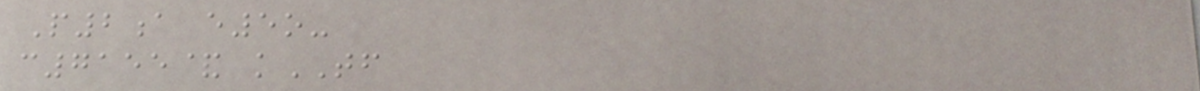P2a e5o-
c7155& kTF
